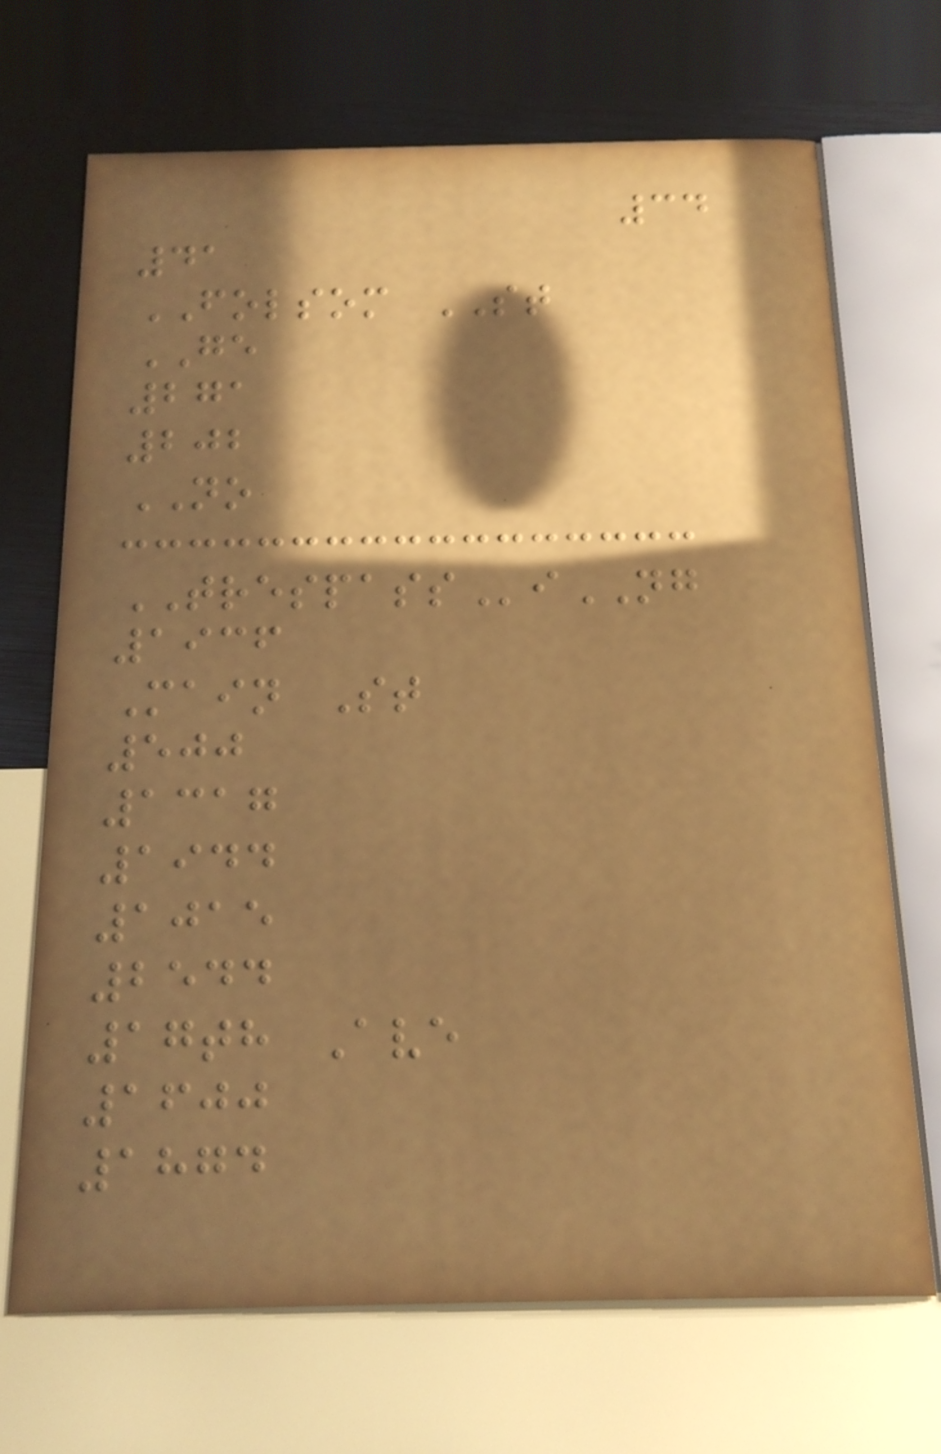34
41
FOLSOM ST
GE
271
202
NO
TRESPASSiNG
1936
Main St
500
1317
1944
1015
2544
17th Ave
1600
1874
